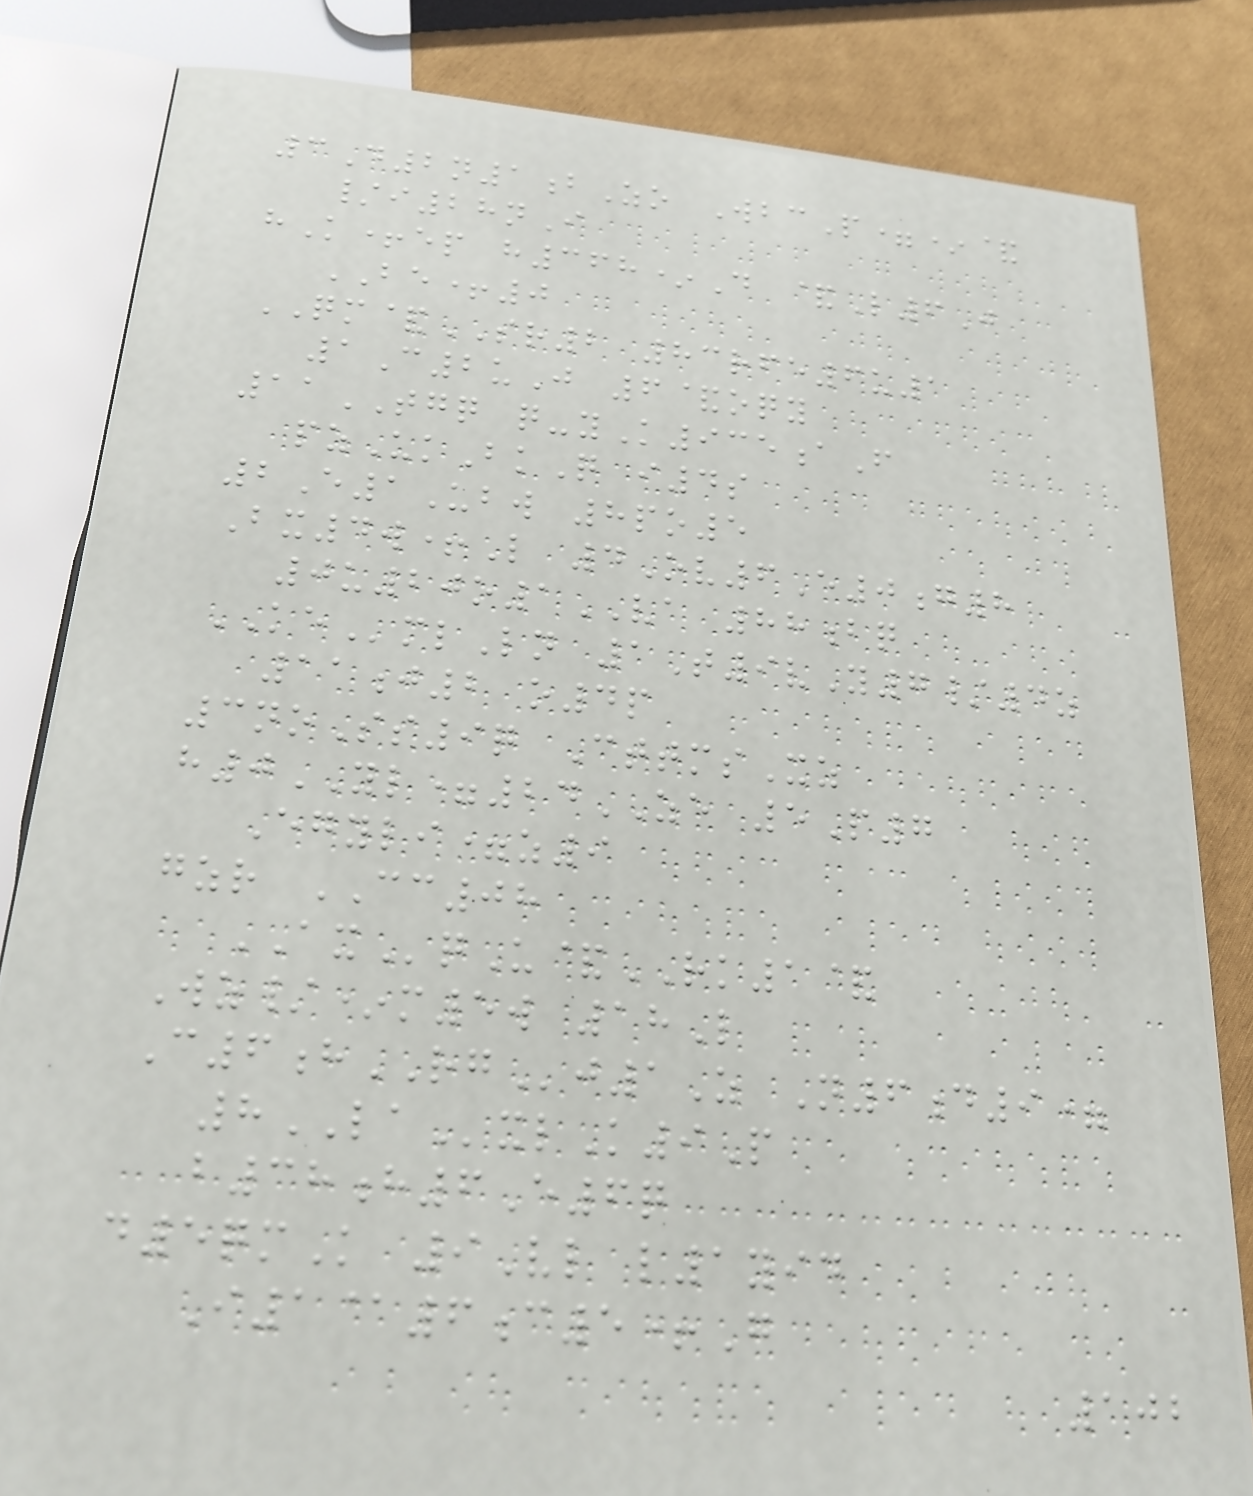3D2n1bZo WbcP=*&
/i28nI
hK+ep h368*D &L6J
BE+0
QM&SR2 83rfe6u1
1C2uJ 6&oqy
11TGQ q-yK935aF
pzUkBkQ i4s
2E1Ubw 8po5
Bx4w+L 4Ov6E0g8
0u20o1VA 88bq
KEmlLn 1T9vY7/4z
11j2 o4p
3noSs9q CttmsXz
h0YL=24ZE 5P7
Egyli=z9
gzr CC08
AXqU&RK1&
Wz/*m5w 18L
C6hRGj1Z N6d9=
8LAxlK9P
b38h6E6q
d5qmK 9Vl l1yid
I1@6c5+G
102
